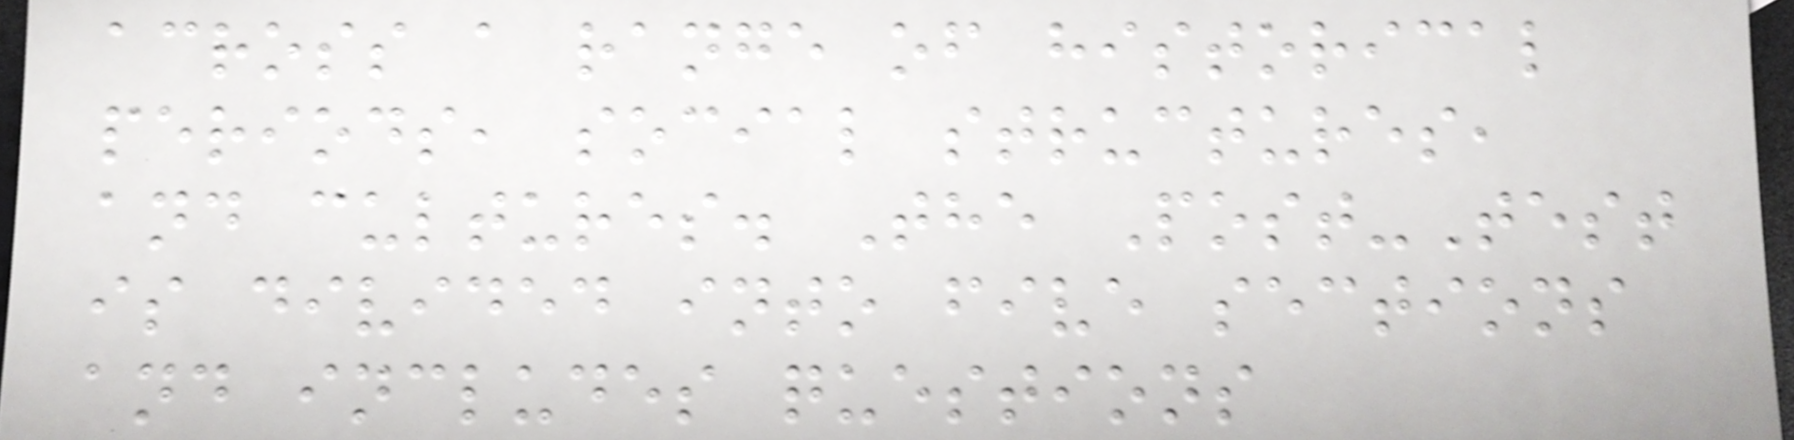across a range of historical
periods, social structures,
and cultures. The Post-Test
is divided into five sections
and includes questions
